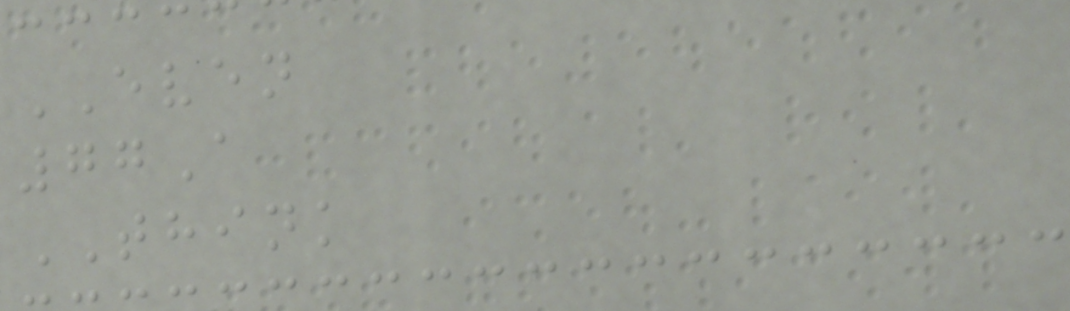EVEN
77A
THINK
